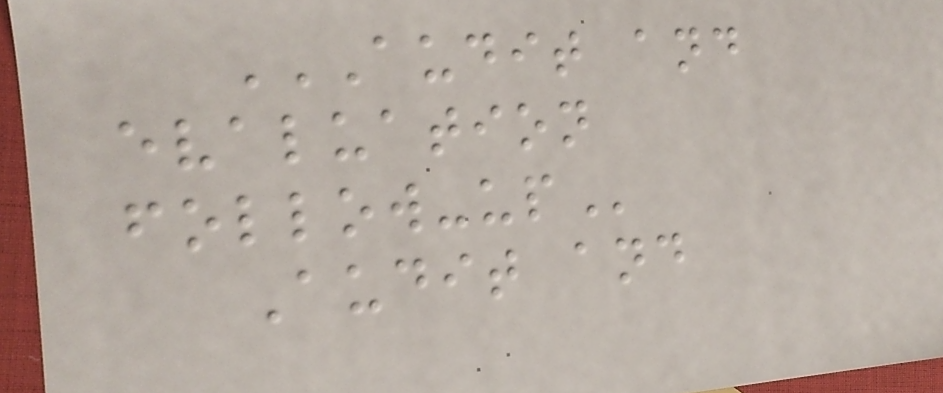AUDIT AND
EVALUATION
FOLLOW-UP
Audit and
